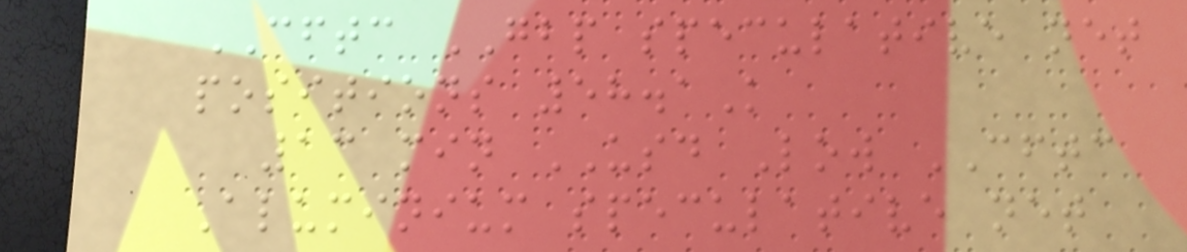CFTC GBP speculative net
positions 58.1K
13 min USD Low CFTC
Aluminium speculative net
